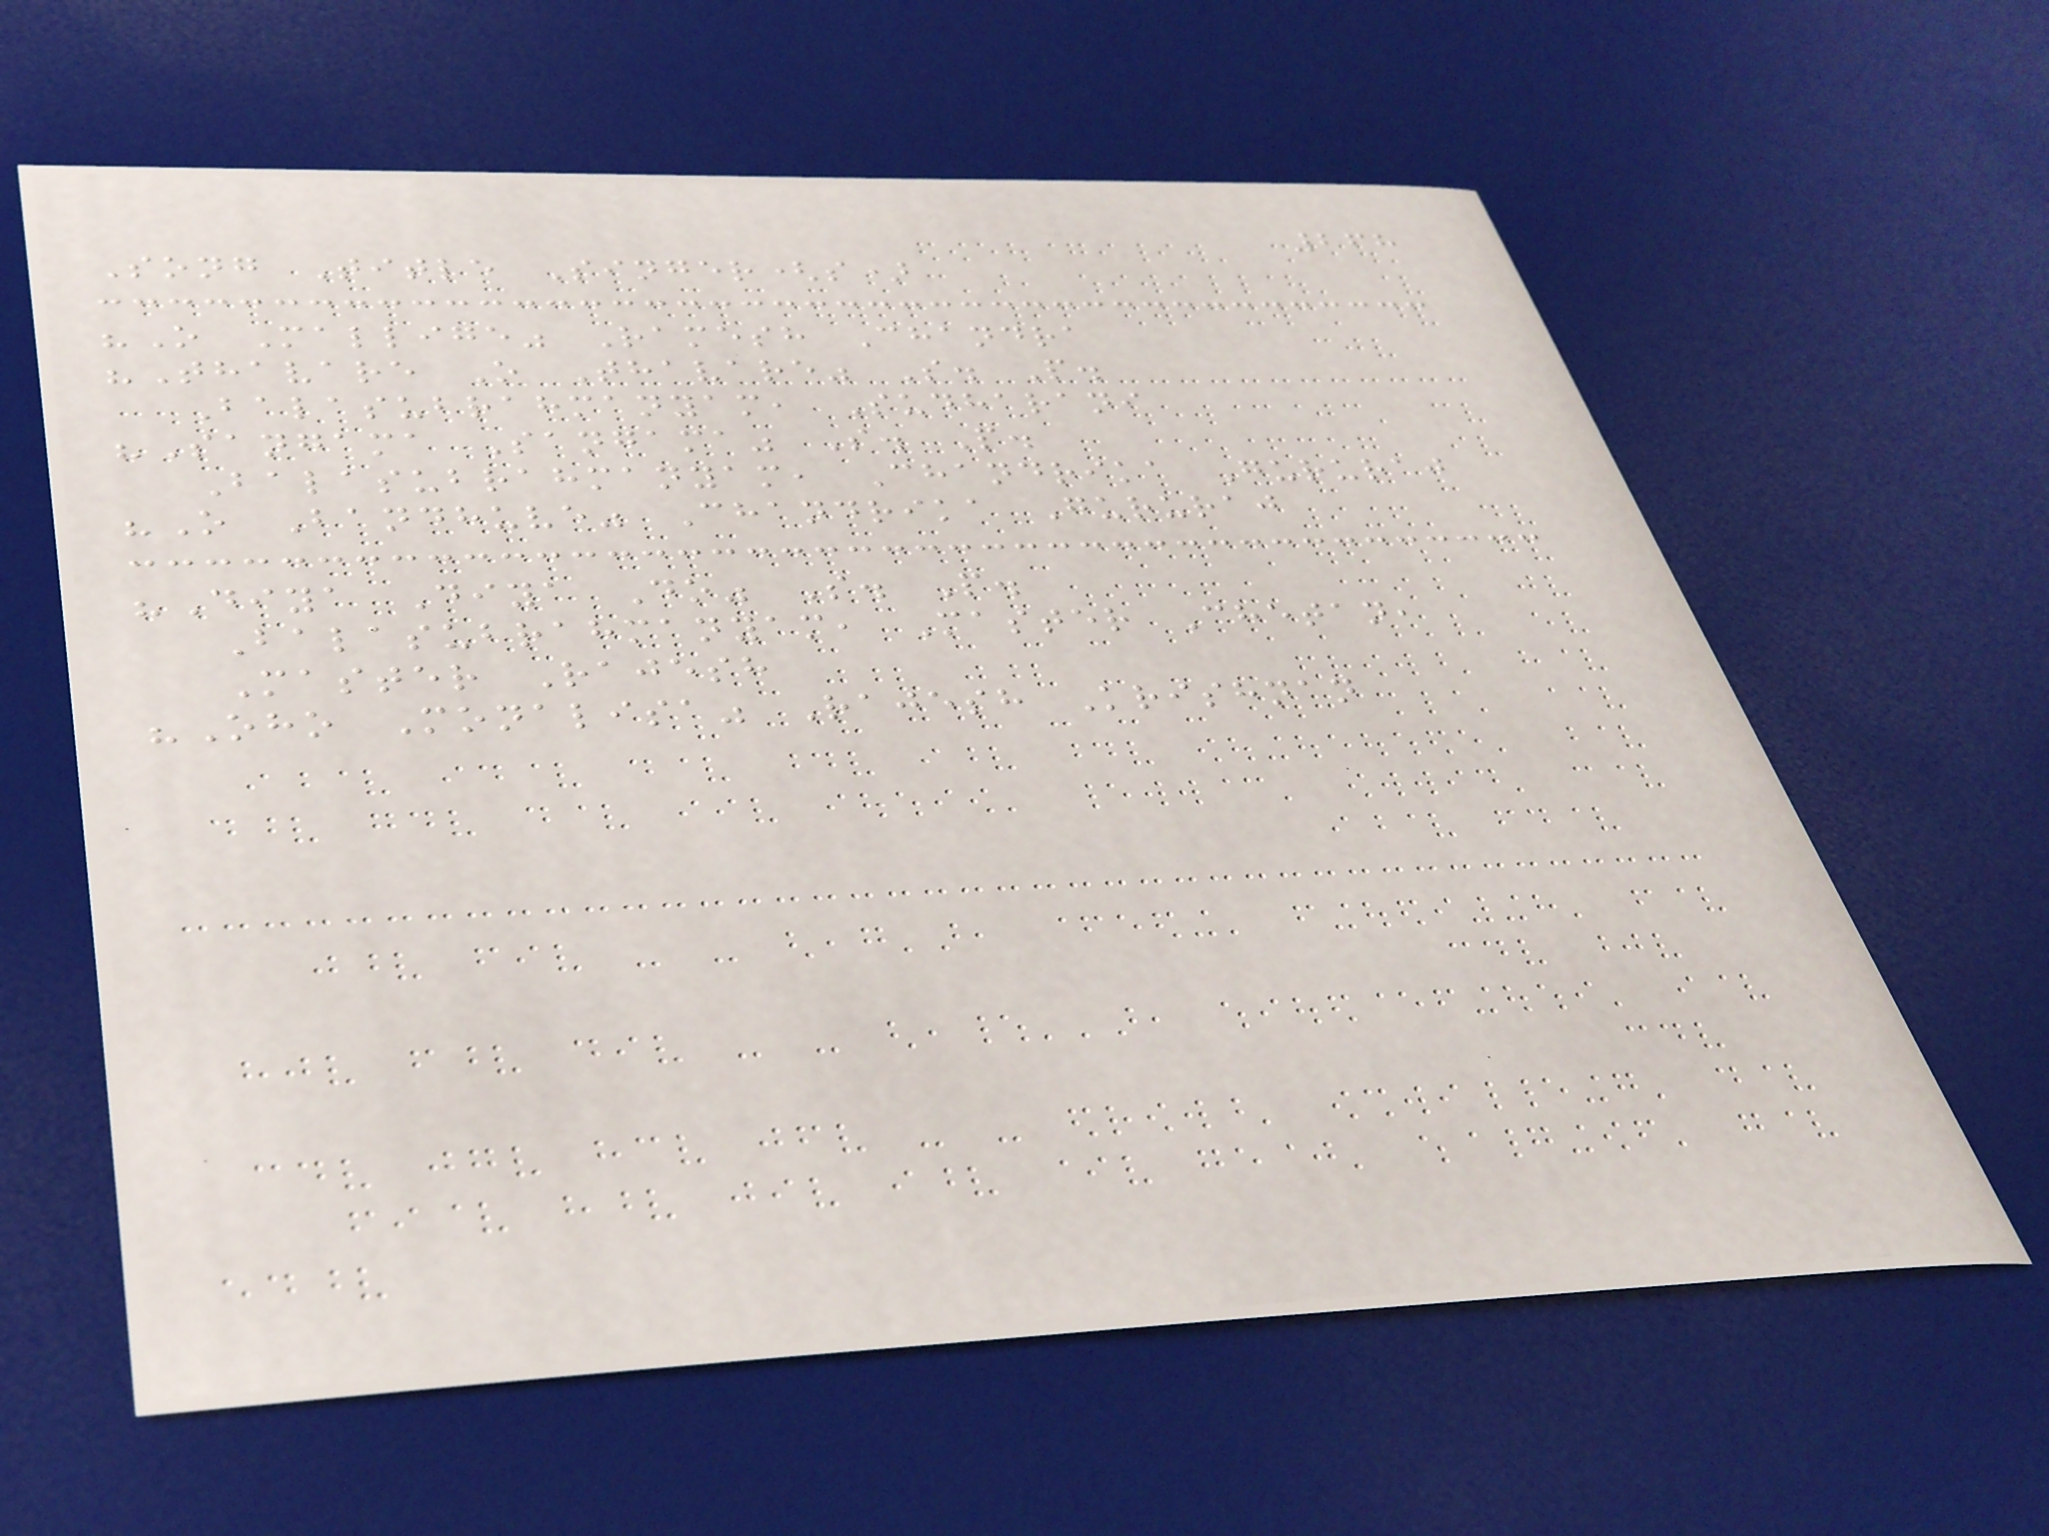268
Song Title Singer(s)
"O Mallige" Ramesh Chandra
"Thavare O Thavare" S. P.
Balasubrahmanyam, Sudharani
"Sangama Sangama" S. P.
Balasubrahmanyam, Chandrika Gururaj
"O Bandhuve" Chandrika Gururaj
"Diya Diya Do" S. P.
Balasubrahmanyam, Master Chetan,
Master Rajesh
"Oho Monalisa" Rajesh Krishnan
